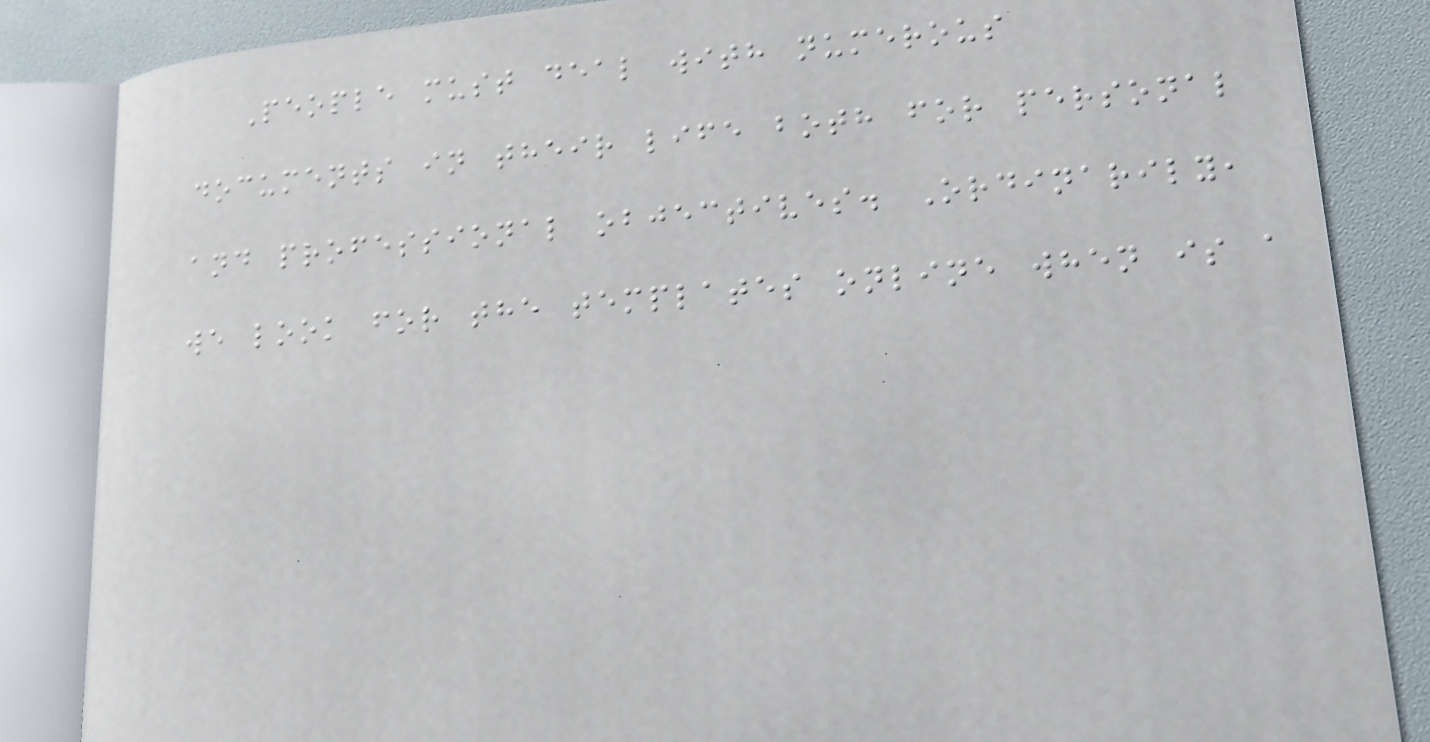People must deal with numerous
documents in their life both for personal
and professional objectives. Ordinarily,
we look for the templates online when is a
